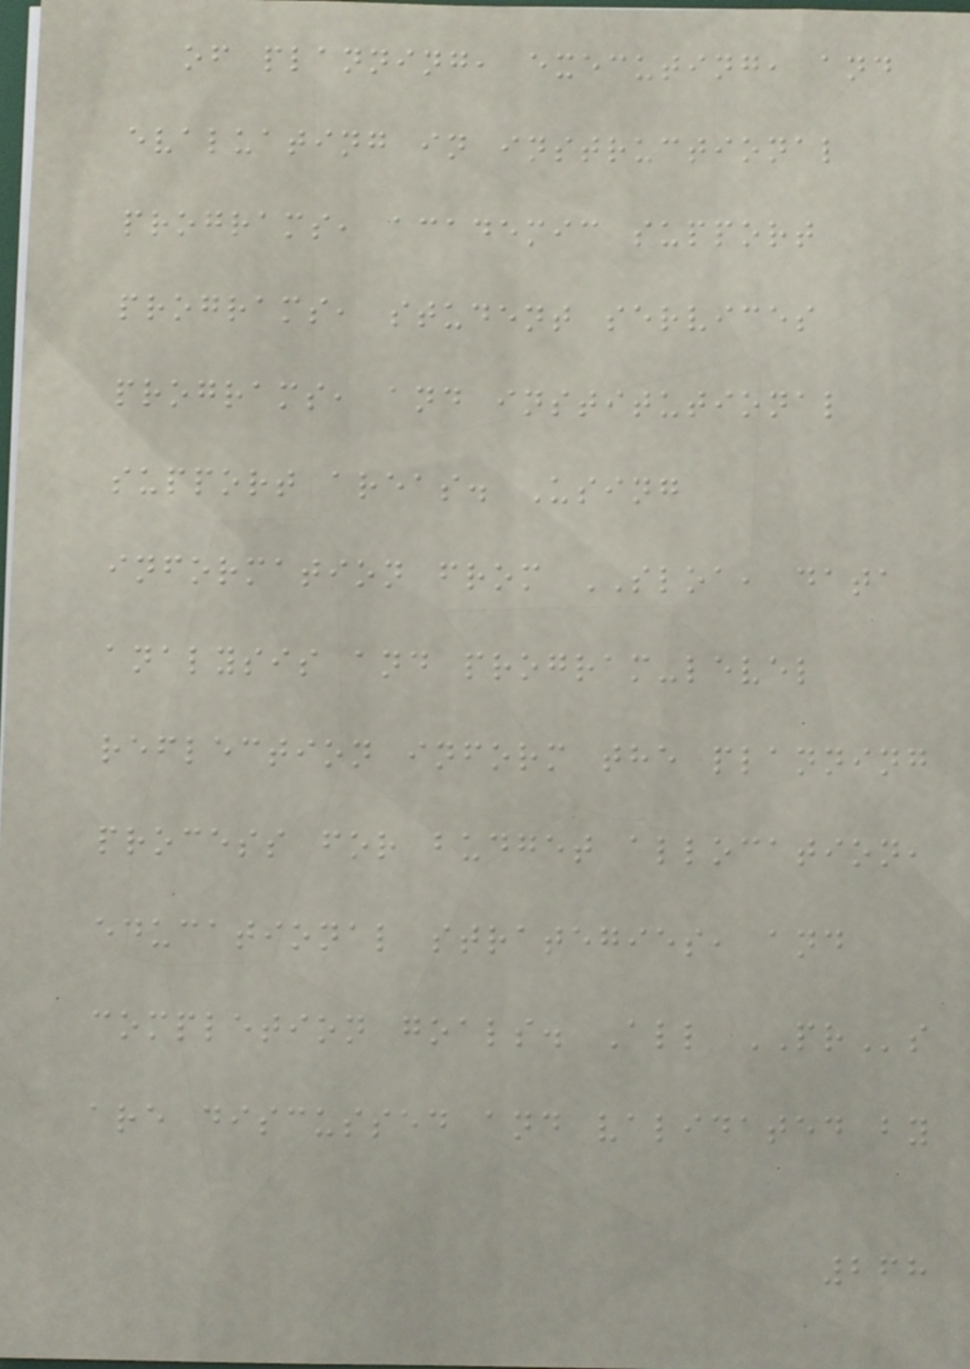of planning, executing, and
evaluating in instructional
programs, academic support
programs, student services
programs, and institutional
support areas. Using
information from SLOA, data
analysis and program-level
reflection inform the planning
process for budget allocation,
educational strategies, and
completion goals. All PRs
are discussed and validated by
268
